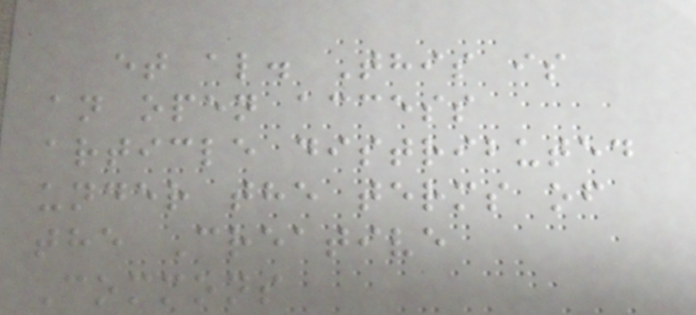et al. This is
an open access
article distributed
under the terms of
the Creative
Commons
